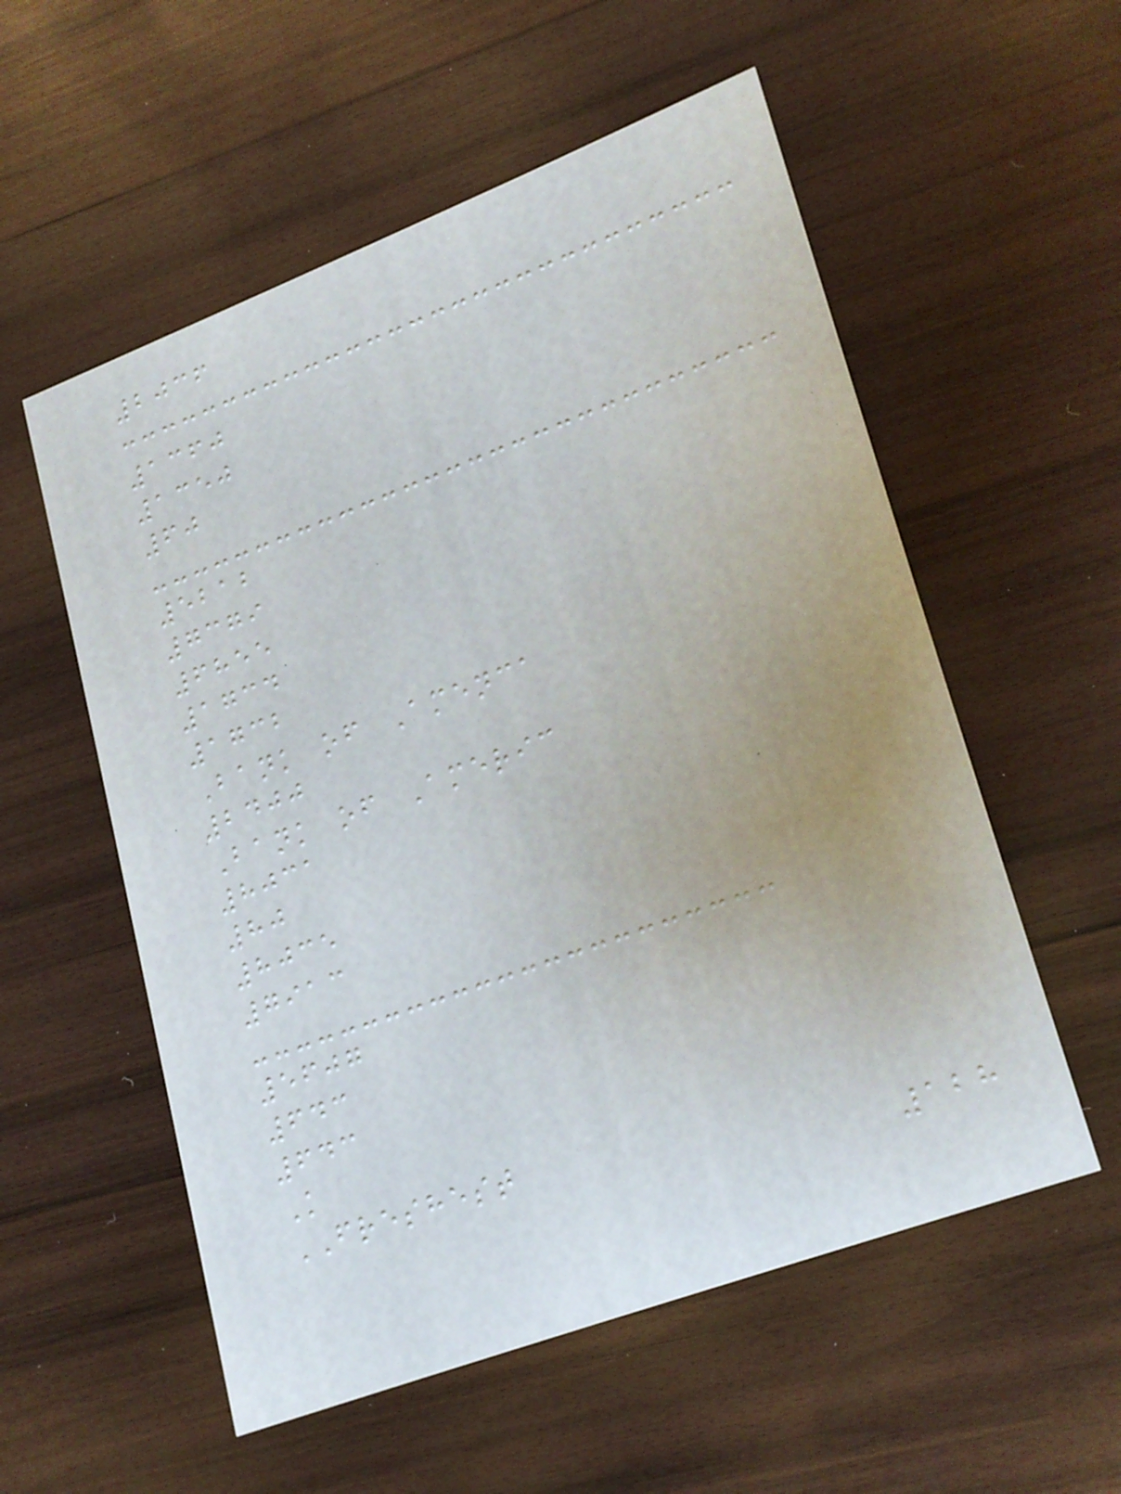2036
1360
1350
60
5212
7379
6855
1734
1732
Bank of Amenca
2400
Bank of Americ
8031
80
8035
7913
5607
643
643
K
FRESHEST
128
